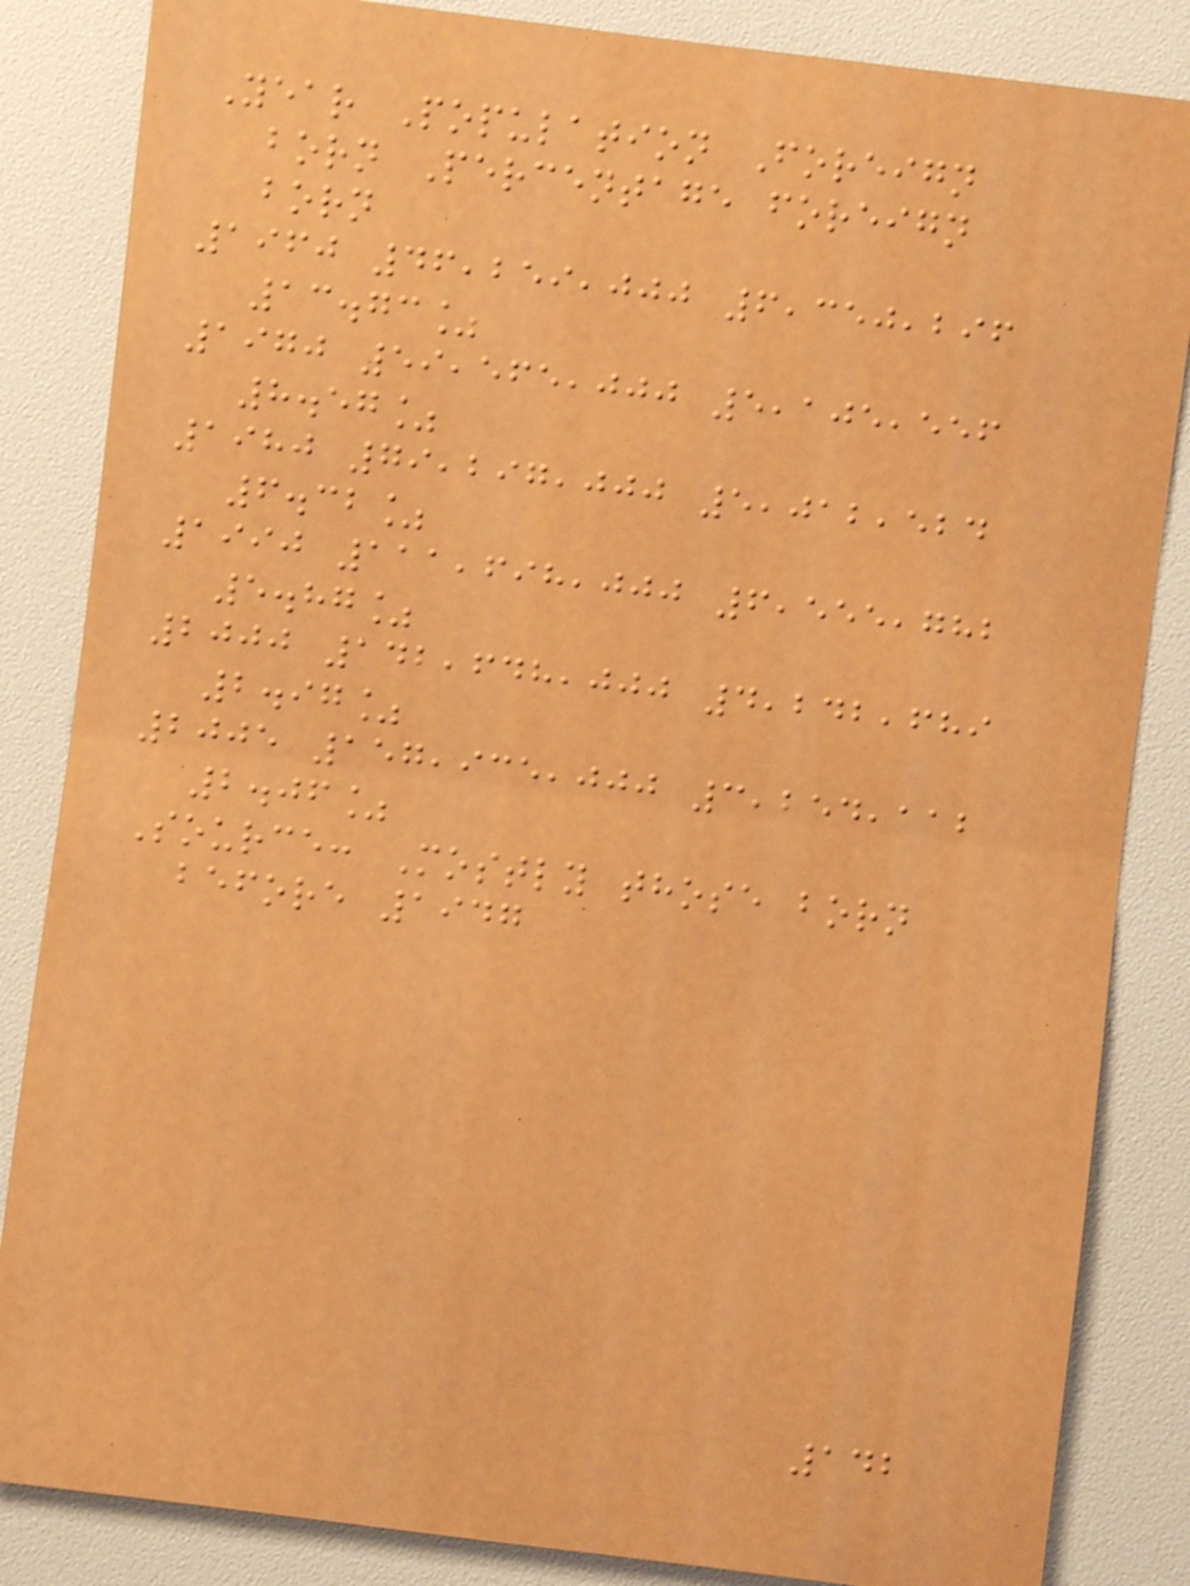Year Population Foreign
born Percentage foreign
born
1960 46,259,000 6,350,296
13.73%
1970 59,565,000 5,105,556
8.57%
1980 79,297,000 5,012,524
6.32%
1990 111,698,000 6,555,782
5.87%
2000 142,648,000 4,242,689
2.97%
2005 157,935,000 3,254,112
2.06%
Source: Mostly those born
before 1947
142
